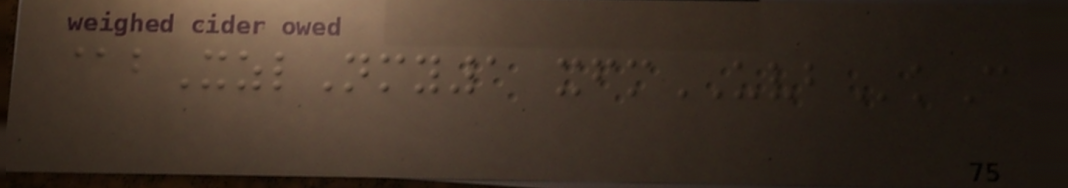@bXzlNmy1 xfmUVBkC
